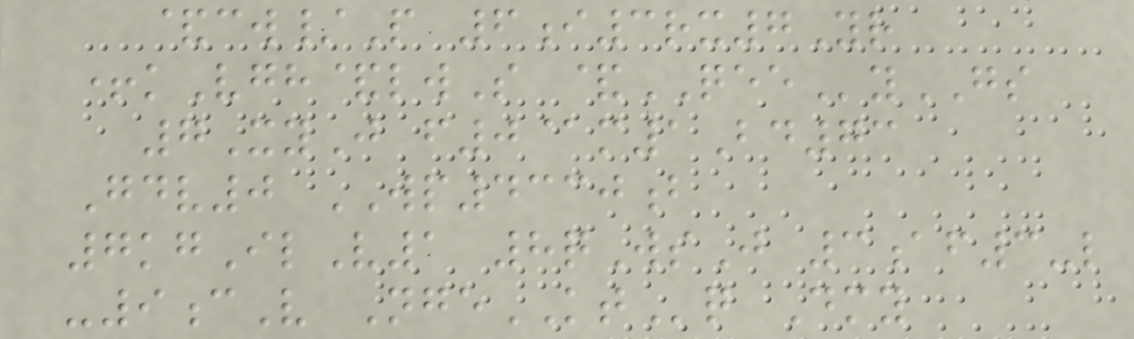&cw/P 6i3rx7Yr
+kVgh&lwS &QEEyGS
7XyJ f0@m1Bd73
Gdv0 WP4330b
7kgIlV1 8qWsJ 3af3-l
-9cV NgeKTq Dmy
